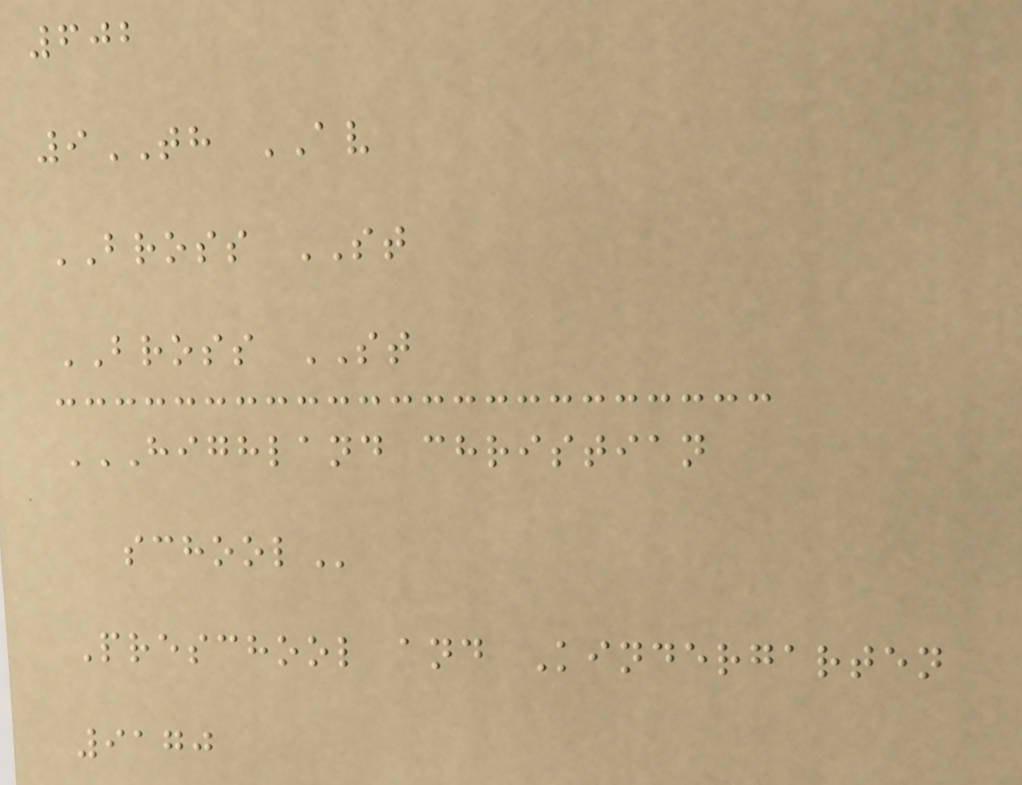602
9TH AV
BROSS ST
BROSS ST
HIGHLAND CHRISTIAN
SCHOOL
Preschool and Kindergarten
9170
